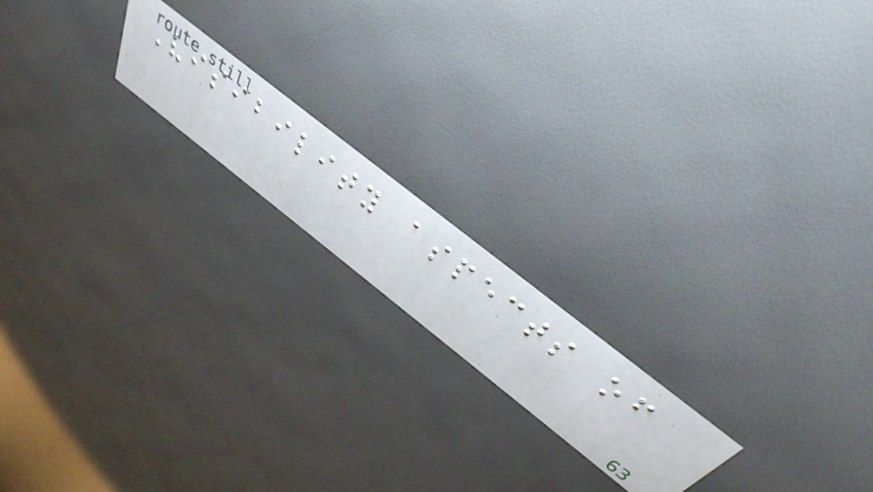Visibility aspects of
